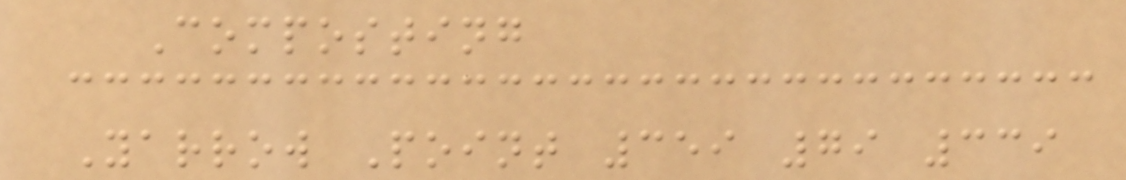Composting
Yarrow Point 359 79 339
